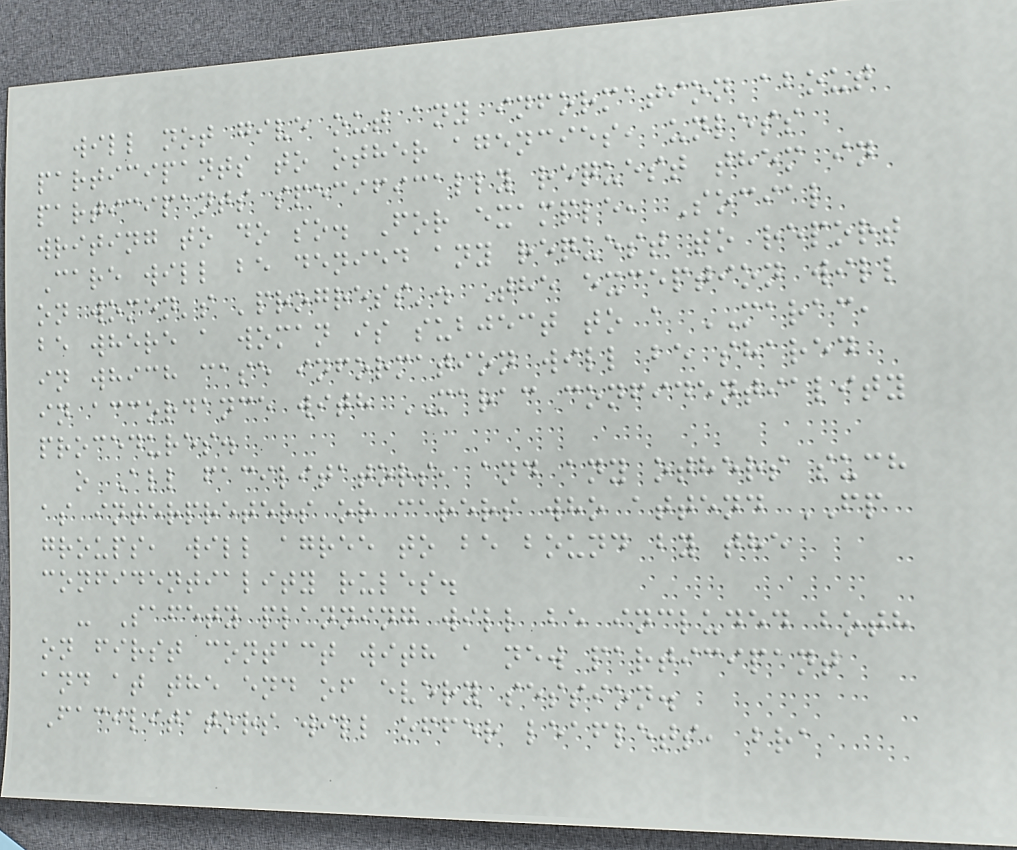will not give out any information about
participants to other agencies, unless
participants specifically request them in
writing to do so. For example, Social
Care will be denied any request to report
on women's 'progress'. The exception will
be where a woman is subject to a MARAC,
in which case information will be shared
in accordance with MARAC confidentiality
procedures.
o All facilitators, and any others such
as interpreters or carers who attend FP
groups, will agree to be bound by the
confidentiality rules.
- Safety planning will be included both
on first contact with a new participant
and at the end of every session.
Facilitators will offer leaflets, bra
